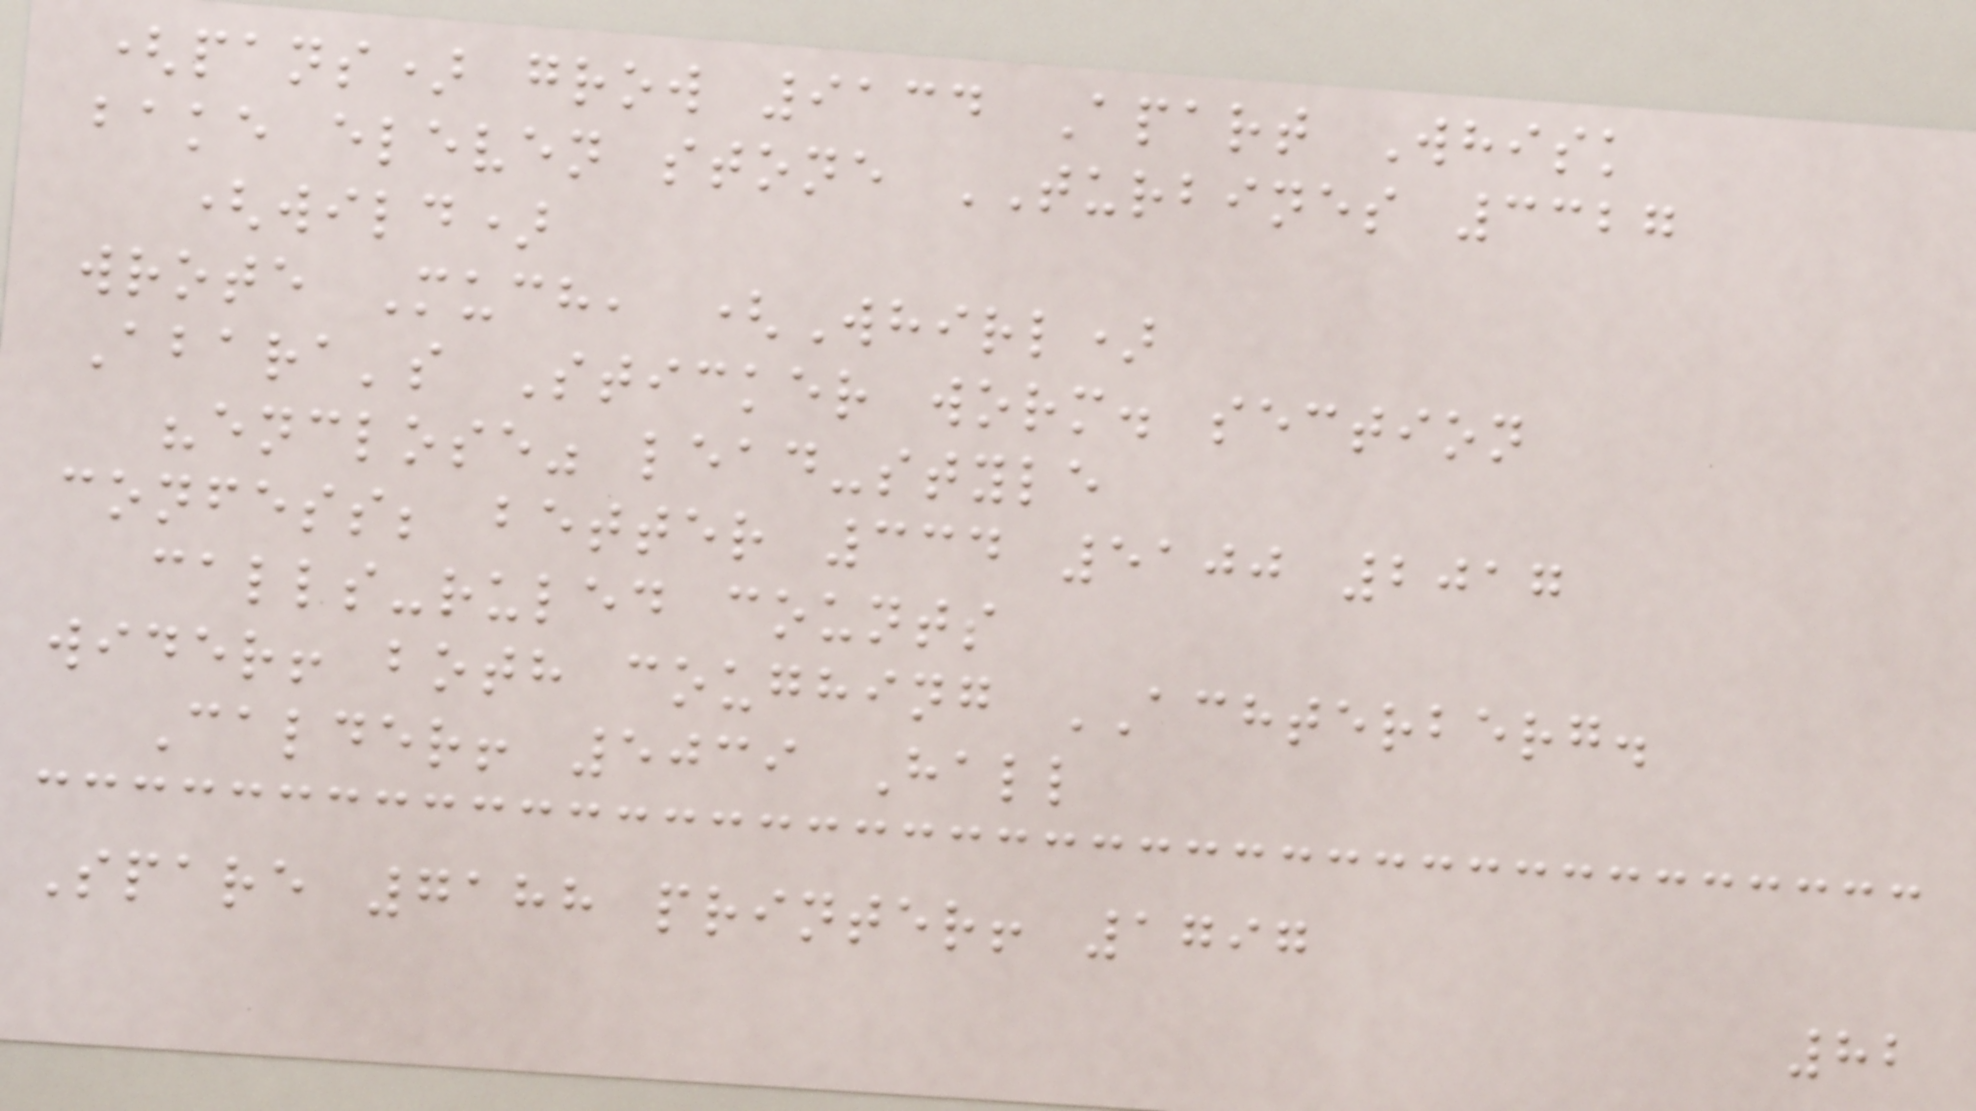(pans) grow 9134 Apart Whisk
bake eleven stone TURBINES 3327
(wild)
wrote Much, (Whirl)
Abara's Sticker worm. section
"enclose" lead-style
confess; better 334 5100 2017
calls-ruled counts
wider! both coughing ACHTERBERG.
Calder! 5039 Hall
Spare 7188 printer! 1797
82
